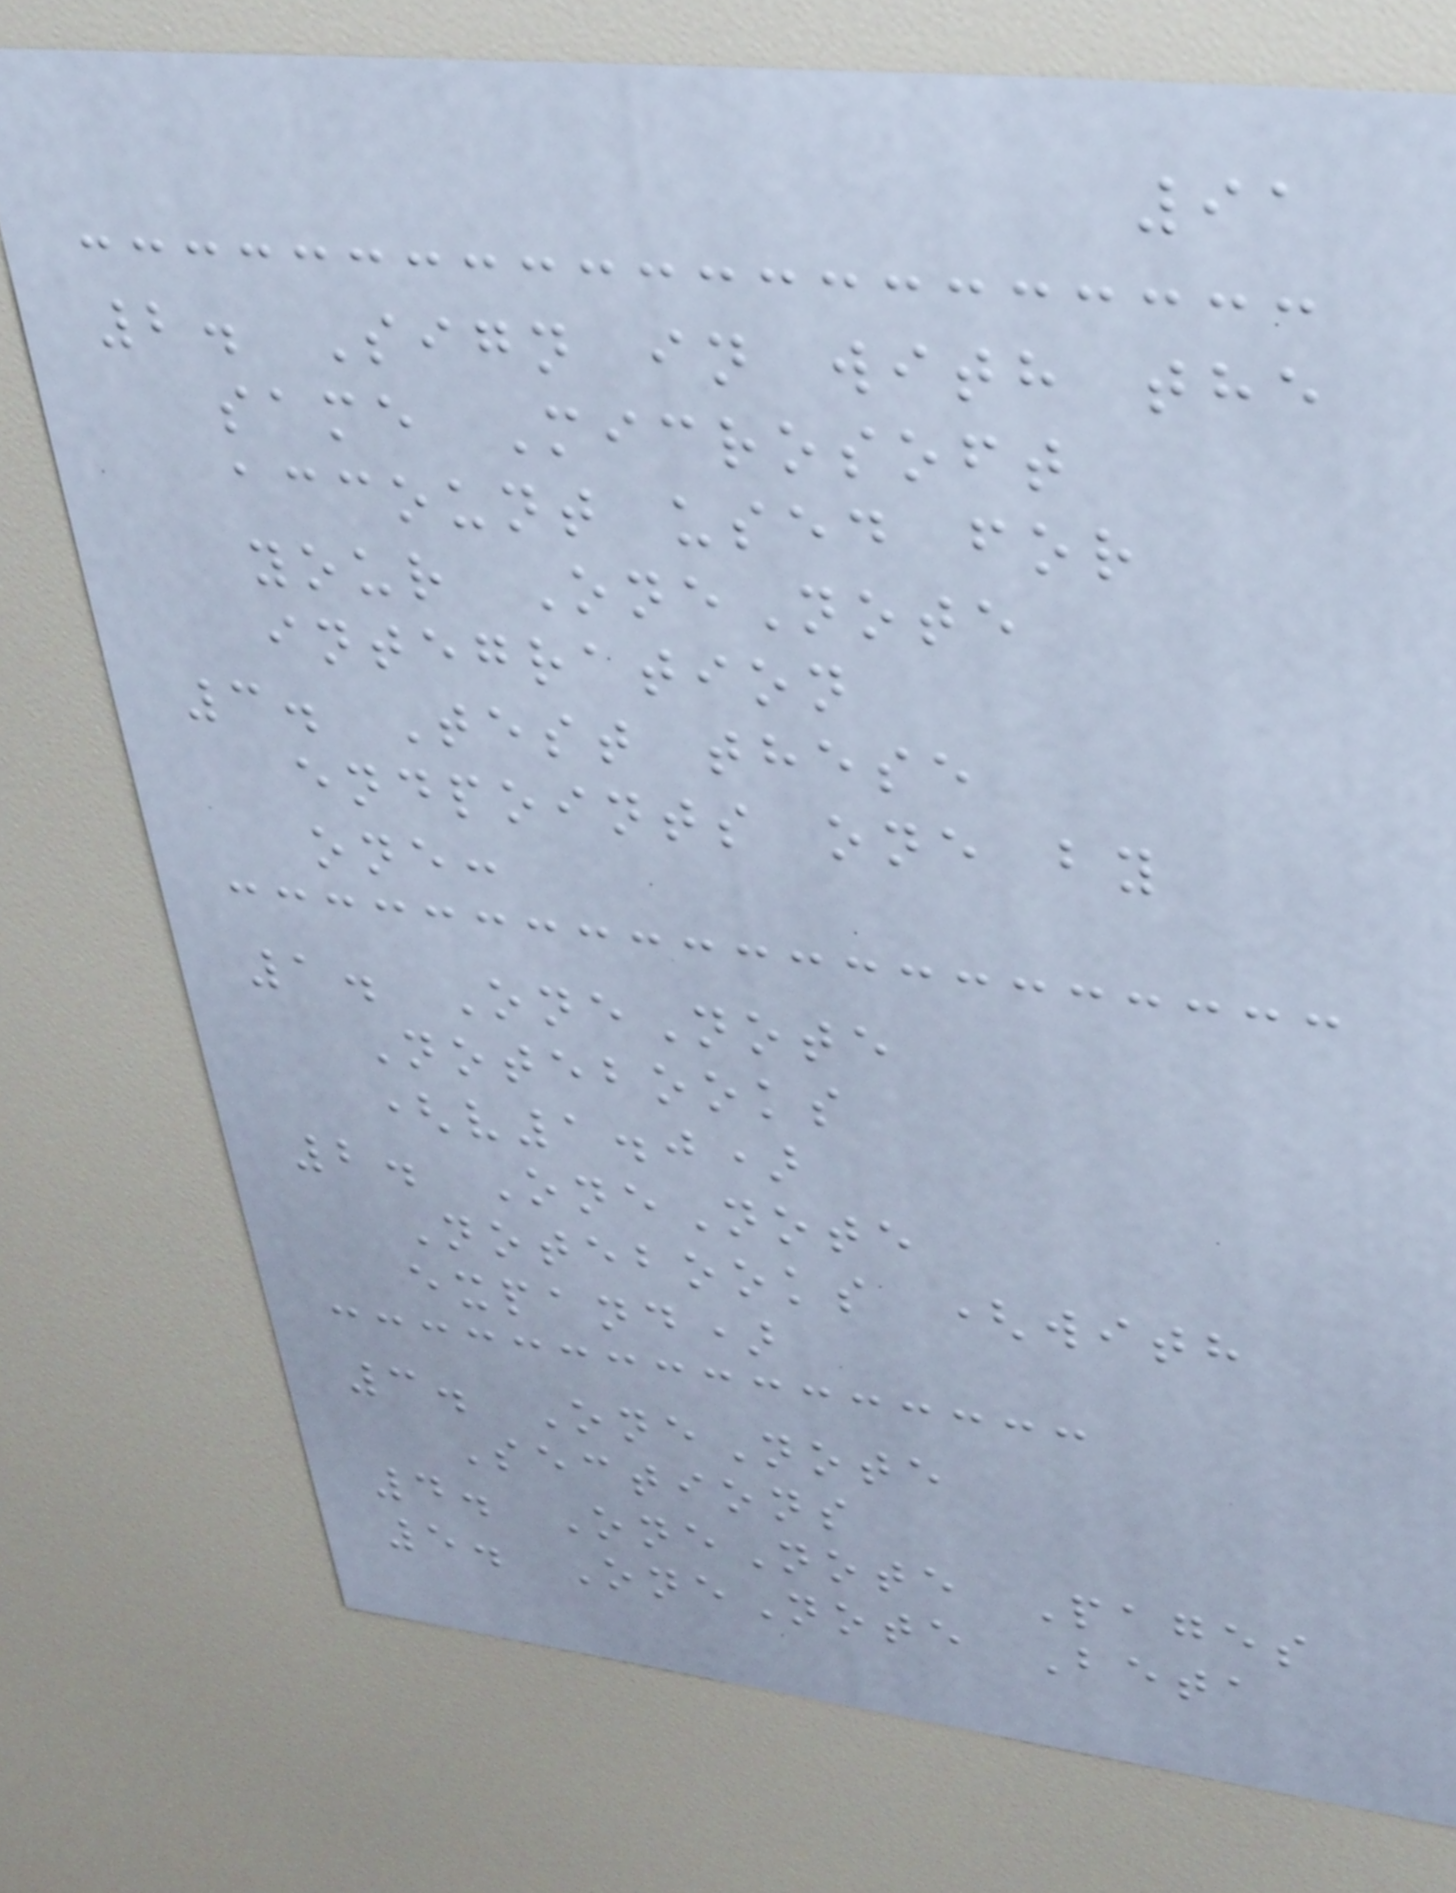91
2. Sign in with the
same Microsoft
account used for
your OneNote
integration
3. Test these
endpoints one by
one:
1. OneNote
Notebooks
(v1.0)
2. OneNote
Notebooks (with
expand)
3. OneNote
Sections
4. OneNote Pages
5. OneNote Beta
